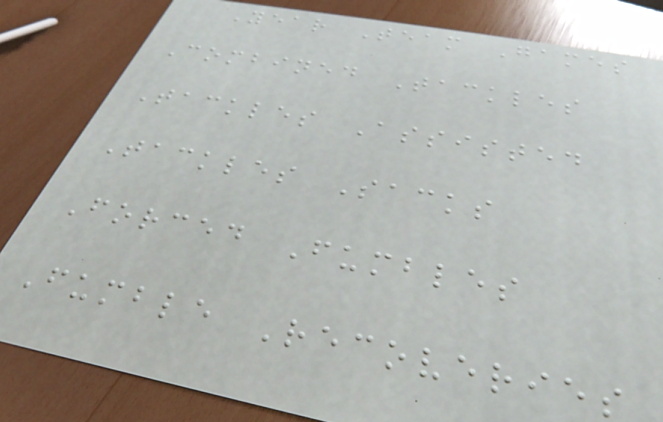Year Team Games
Combined Tackles
Tackles Assisted
Tackles Sacks
Forced Fumbles
Fumble Recoveries
